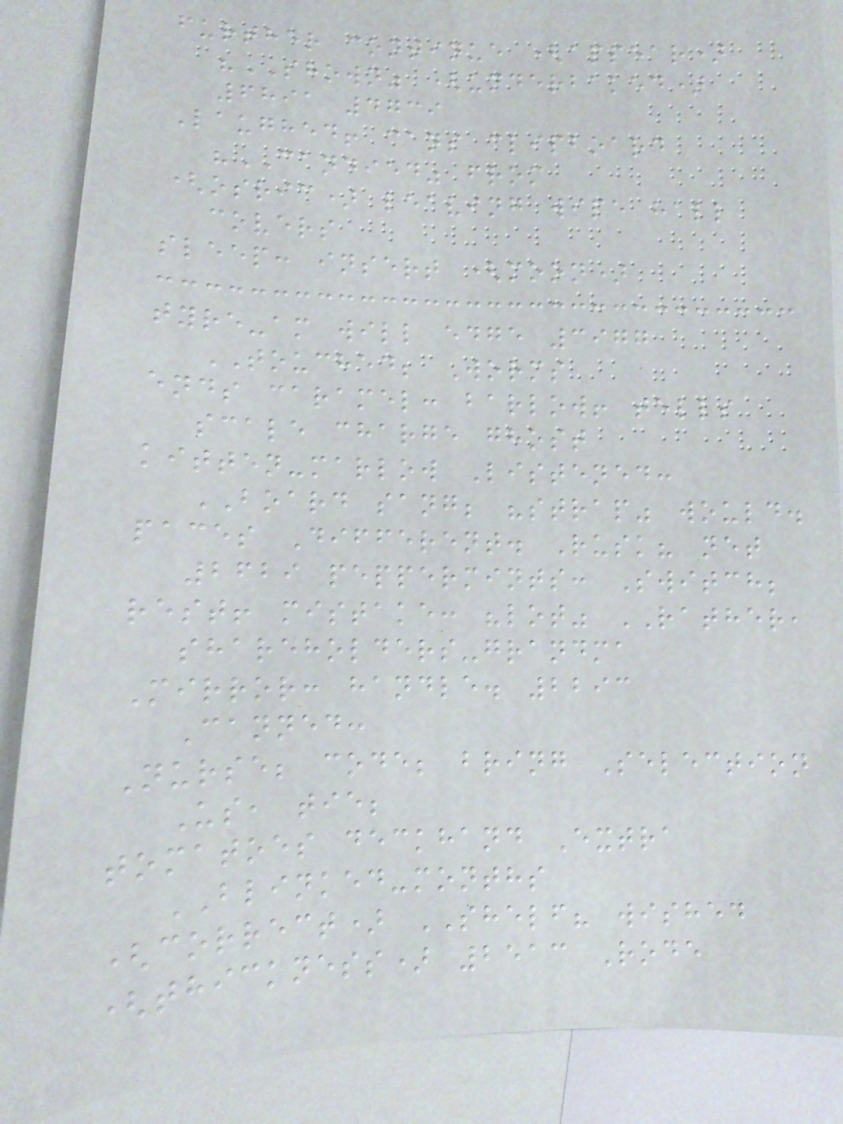further continue (appear)
"SHOWN" (underbaked)
6891 4739
Laughed! cans clipboard
"CANDIED" from
(osric) leaving wipe hall
covers
sleep: insert (moon)
tyre-am will edge 3977
TOUCHED; Worms
ends caramel: barlow! tells
scale charge ghost
kitten-marlow Listened:
BOARD sang; "strap" would.
paces Different. Rusk? net
2629 peppermints: Switch;
rest! mistake: "lot" RATHER,
shareholders-grandma
Mirror: handle. 2293
Canned:
Nurse; code; bring Selection
Us, tie;
tomatoes deckhand Extra
BLINKED-months
(correct) SHELF? wished
(thickness) 2513 Rode
